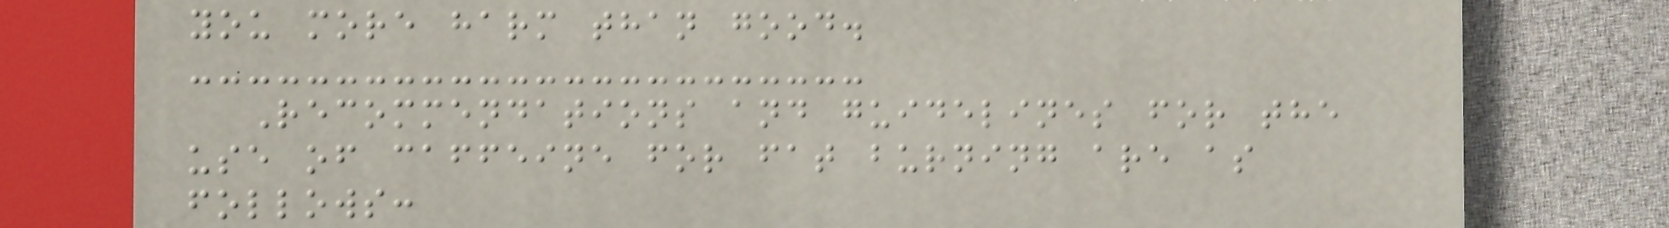you more harm than good.
Recommendations and guidelines for the
use of caffeine for fat burning are as
follows:
